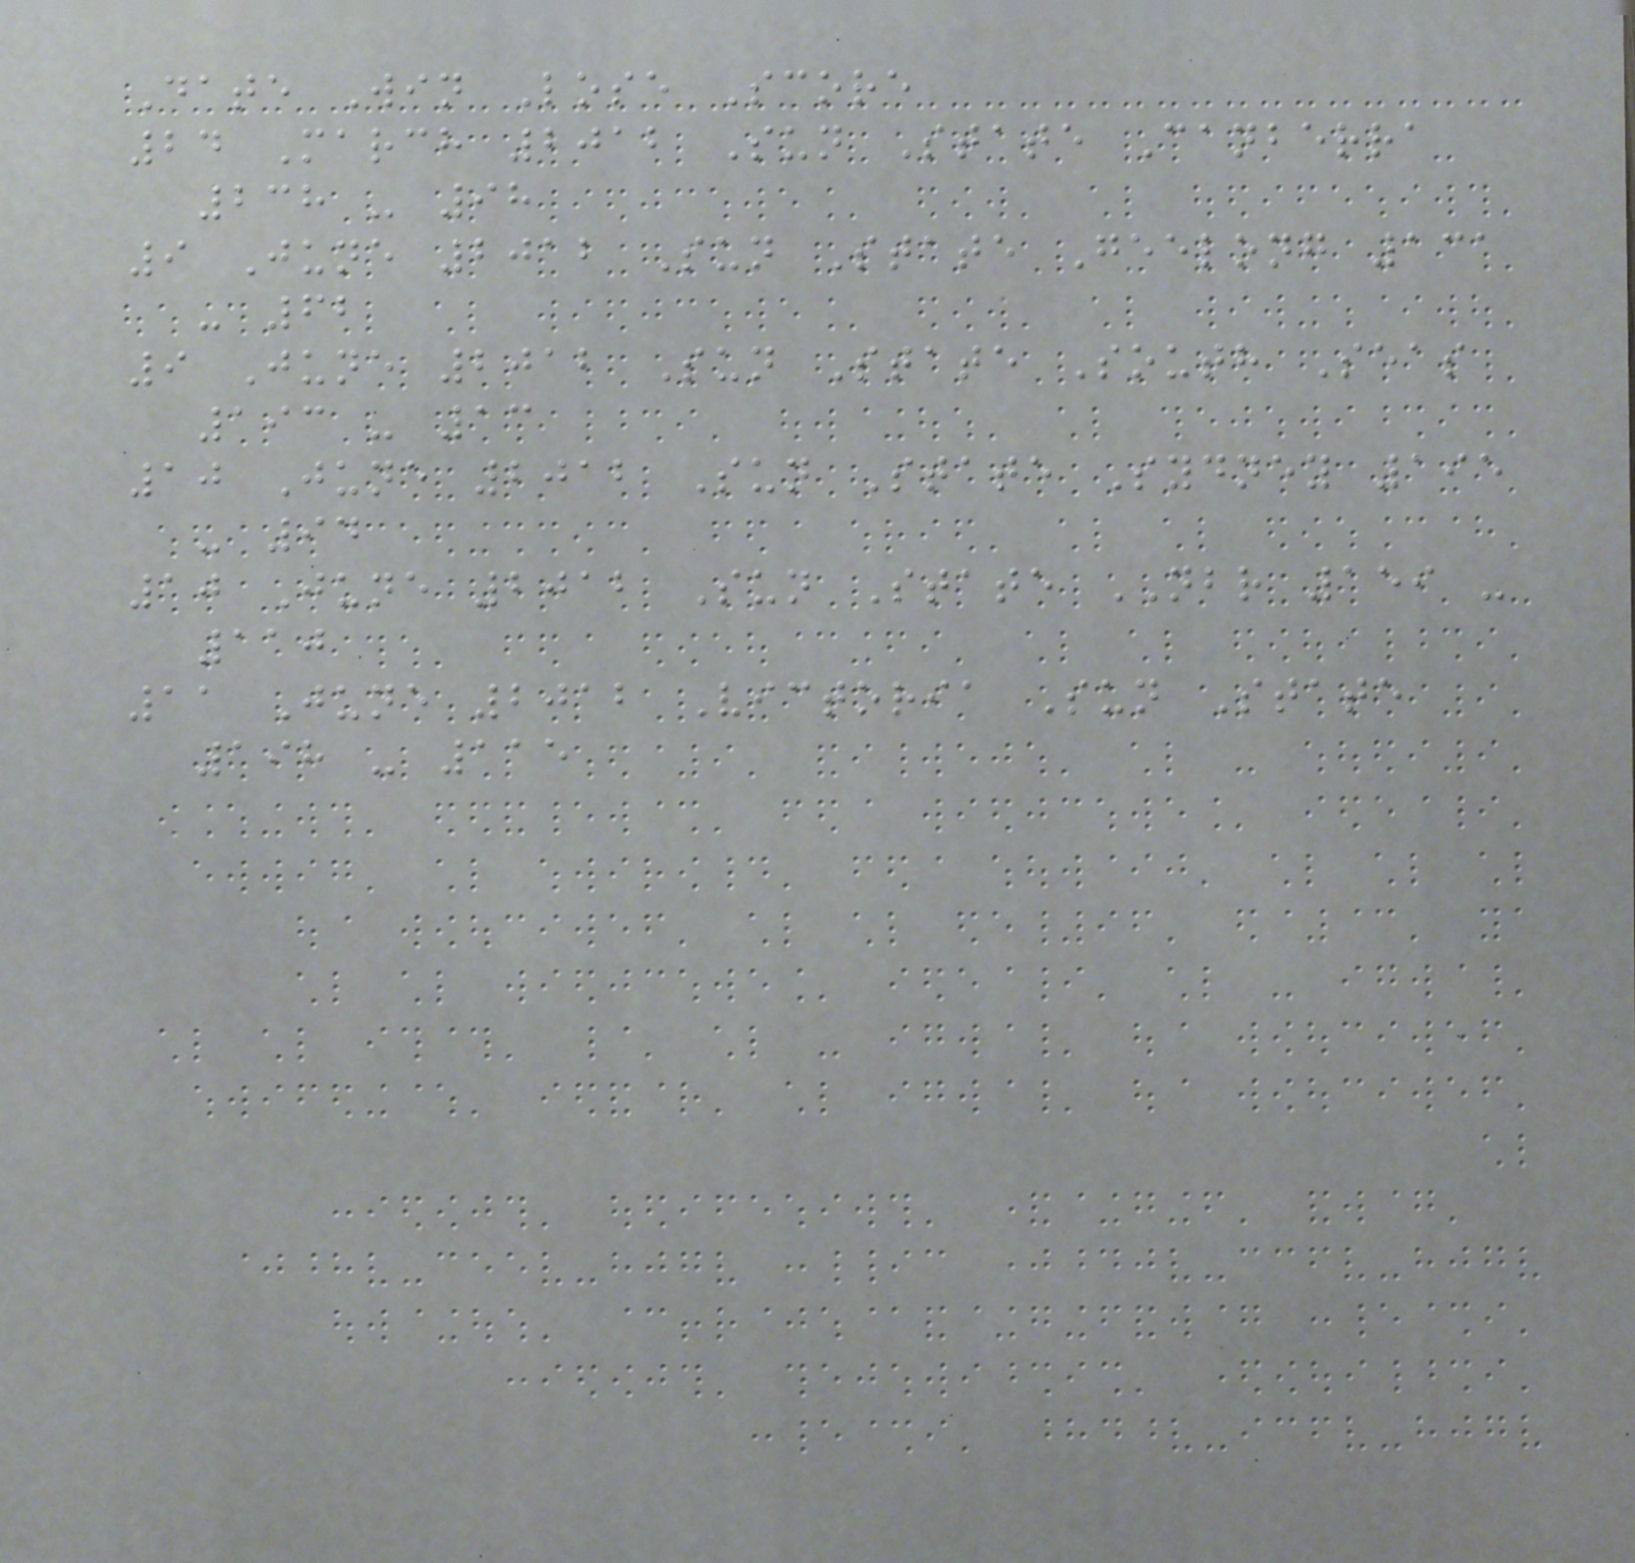Date Win Lose Score
24 March 2012 Sun State Canberra
238 - 98
9 June 2012 Sun State Geelong 131
- 62
9 June 2012 Sun State South Seas
193 - 13
10 June 2012 Sun State Sydney 195
- 94
10 June 2012 Sun State NBR 159 -
110
11 June 2012 Victoria Sun State
198 - 115
